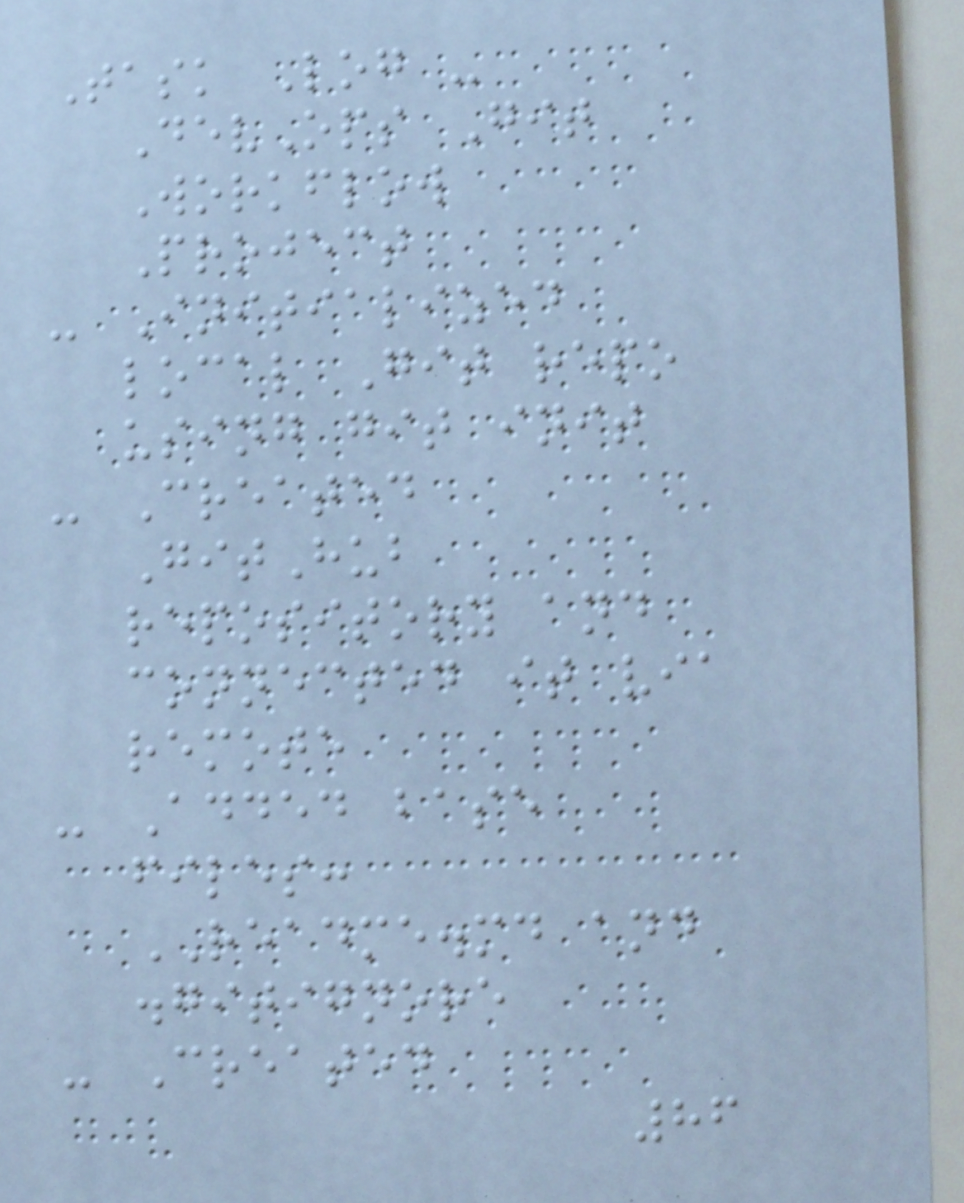Task Log -
DevOps Git
Workflow
Project
- Initialized
local Git repo
using git init
- Created
GitHub
repository and
connected it via
remote
- Added base
files:
README.md and
.gitignore
- Created
86
